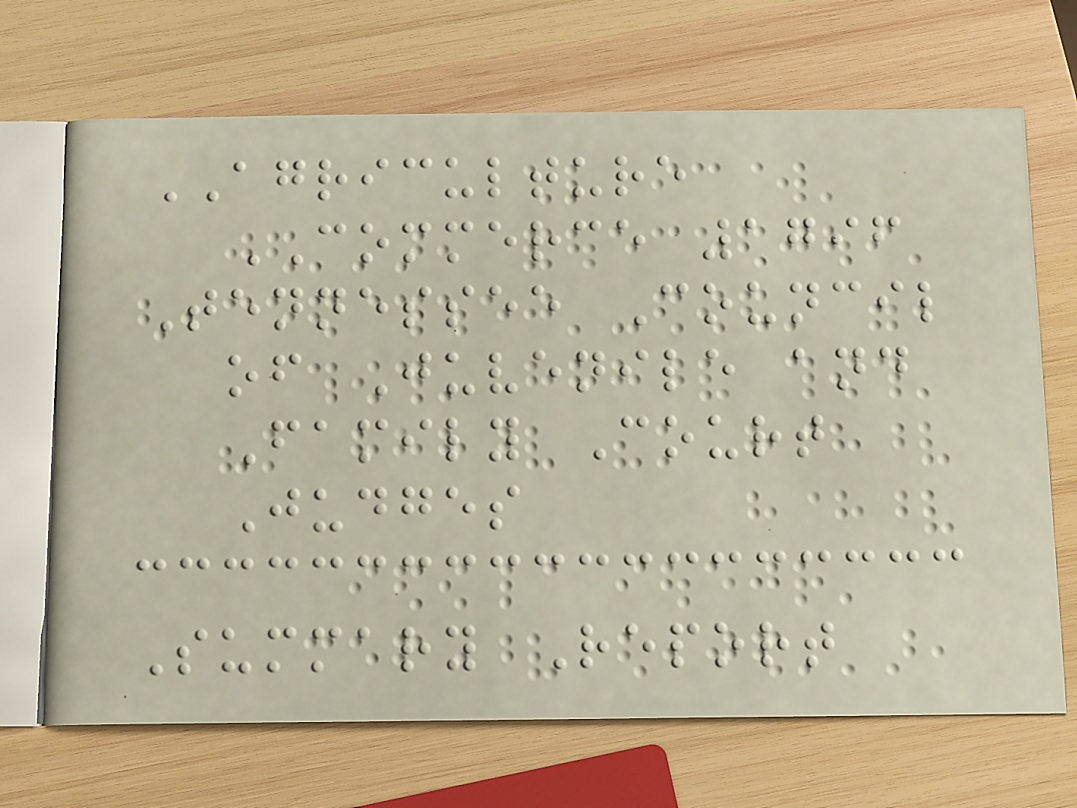AGRICULTURE
COMMERCE 1796
Tennessee Council
of Juvenile and
Family Court
Judges
Summary Report
